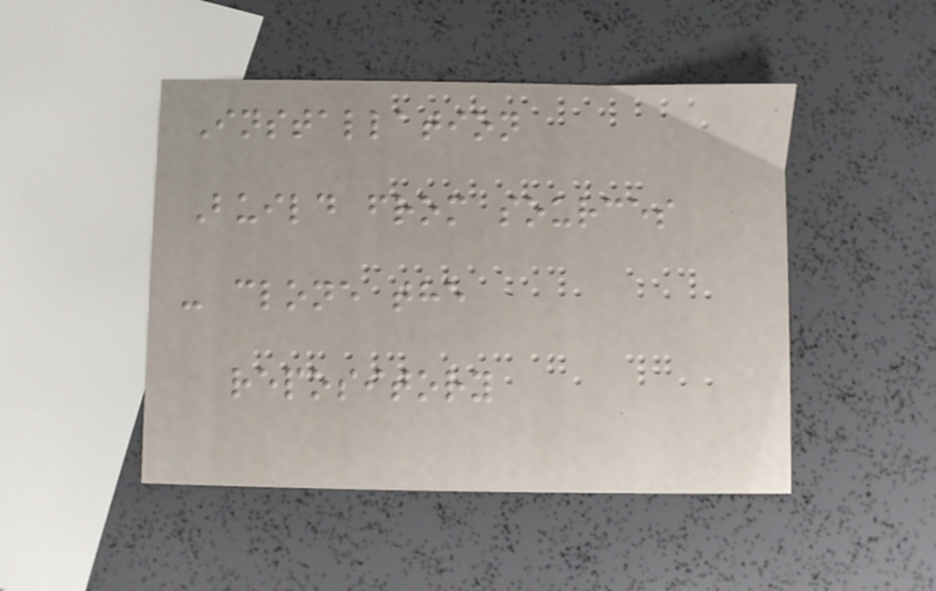Installation
Build from sources
- clone the
repository
